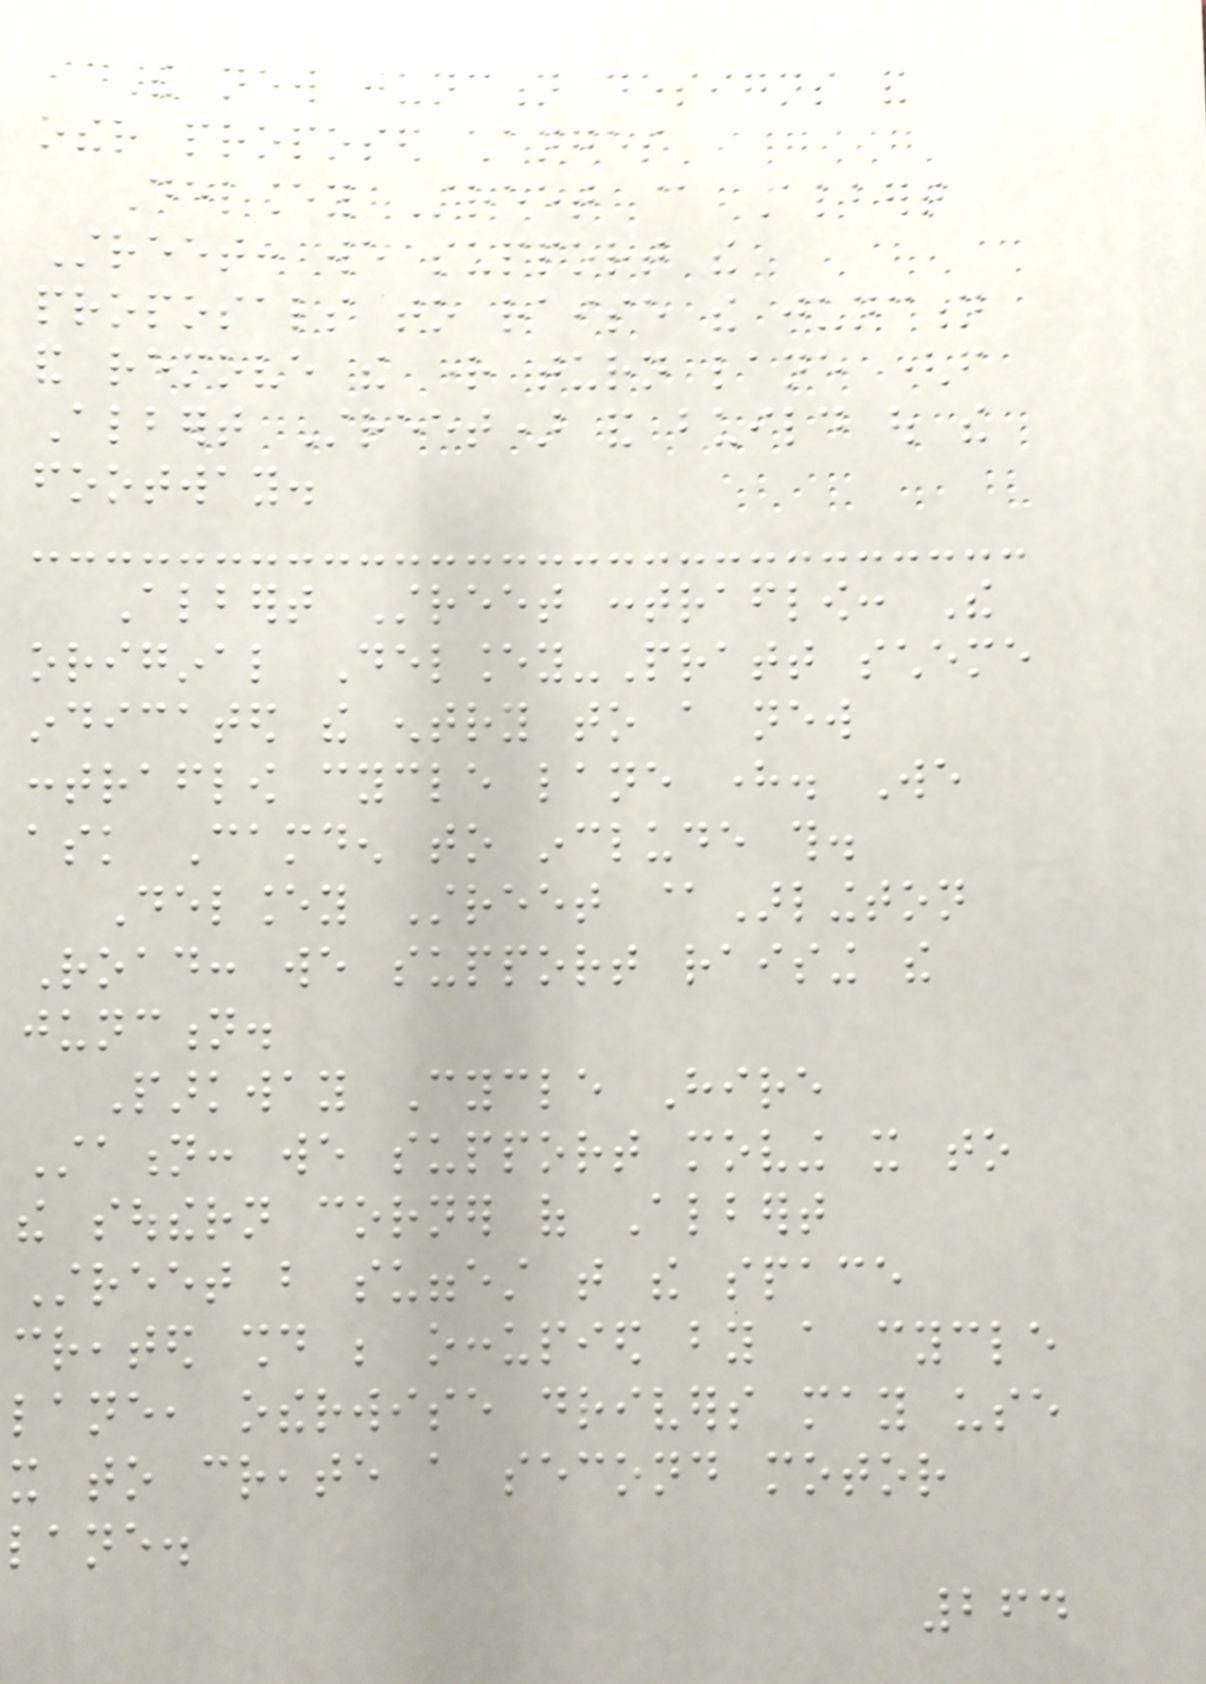The new junction designs and
other proposed changes
Delancey Street @ Albert
Street: we support the
proposals to raise the junction
and remove the right turn lane (from
Albert Street) and build out the
footway.
Albert Street contraflow: The
original Delancey-Pratt scheme
indicated the entry to a new
contraflow cycle lane here. We
ask Camden to include this.
Delancey Street @Arlington
Road: we support raising the
junction.
Parkway Cycle Hire
Station: we support moving it to
the southern corner of Albert
Street but suggest that the space
created should be occupied by a cycle
lane, otherwise drivers may use
it to create a second motor
lane.
264
